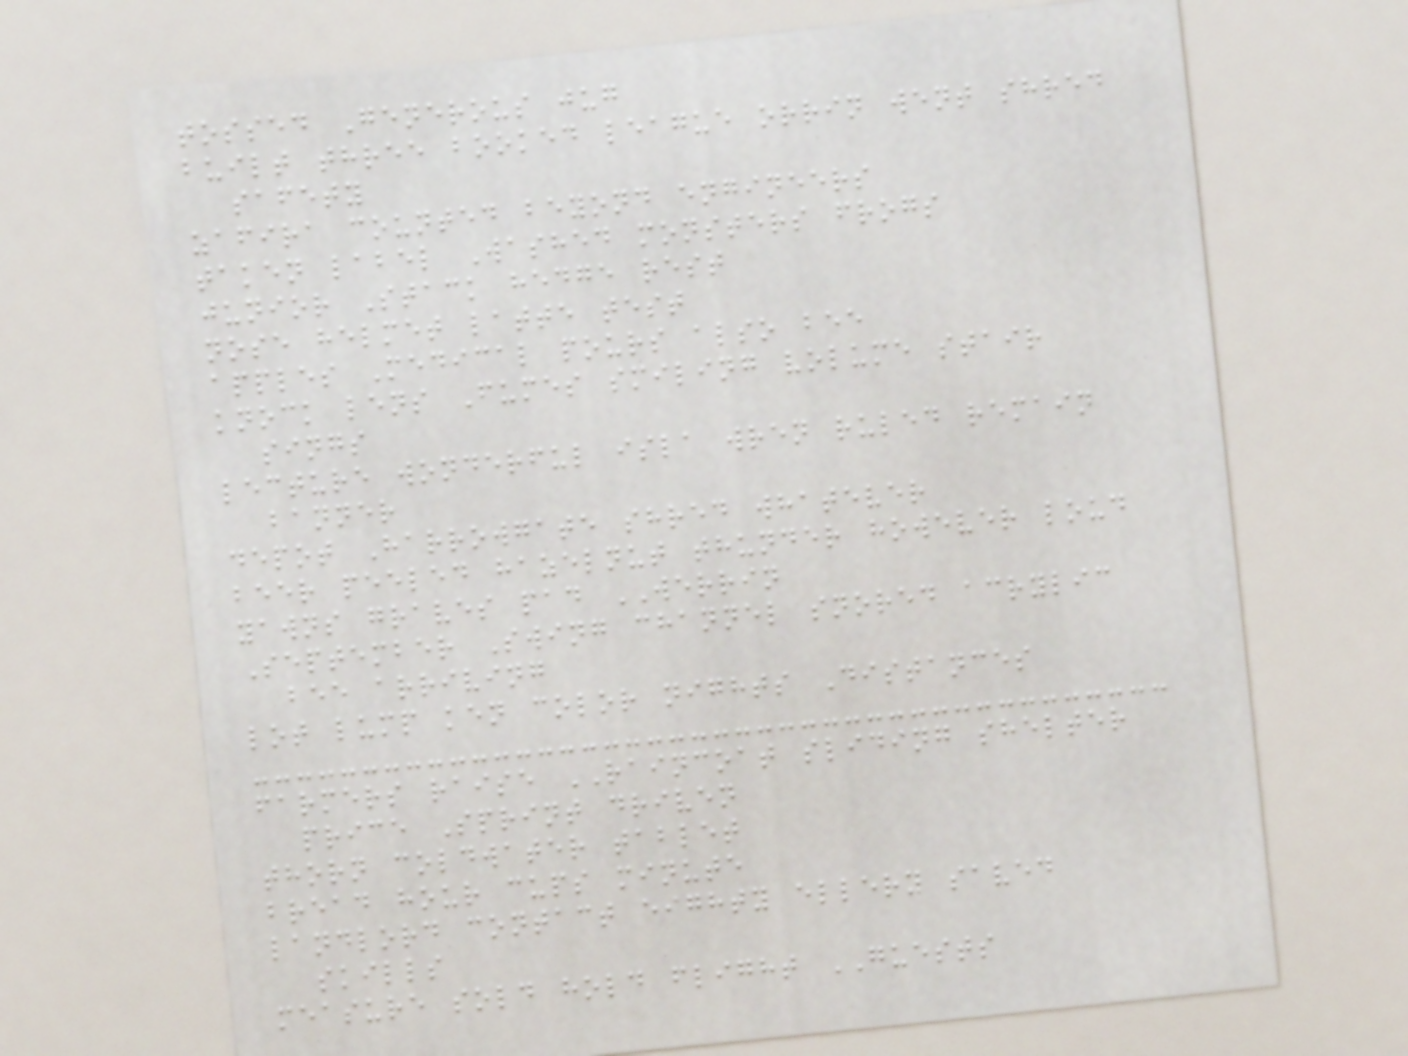tossed Generous jug
built three booked league orrin went shred
safety
zafira counted beyond engineers
taken label Washed monsters frogs
junior Stack hedge rest
nose helmet latte test
apples Medical pours also bee
knock lens Fumes smiling volume stair
sings
lecture wonderful isla wren ruled remain
banner
depot Harrowgate shred whatever
beer peeled hazelnut thunder however loud
yawns graves pad WERRIN
September Swing channel snored acrylic
bee arriving
lot lump ken color nights Distances
farmers raise RAINCOAT sliding shelter
price Sprint driven
thorn coldwater tablet
bread hour cups minute
landlord contact eighty ellery saved
skills
measure sold hold flight GUESTS
